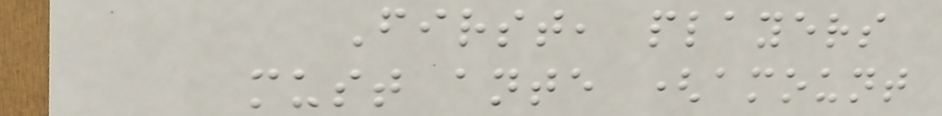First, players
must ante (amount
